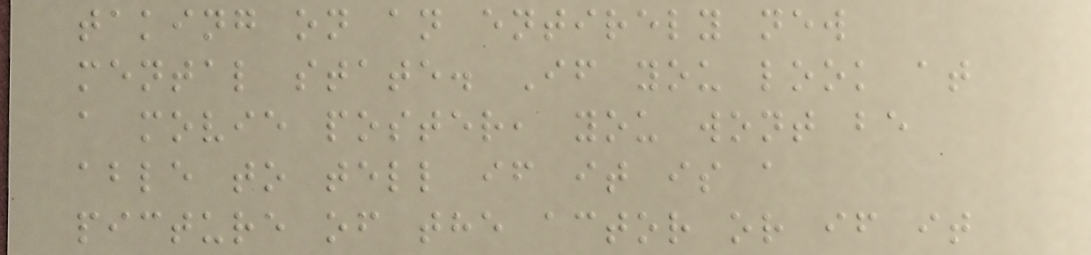taking on an entirely new
mental state. If you look at
a movie poster, you wont be
able to tell if it is a
picture of the actor or if it
